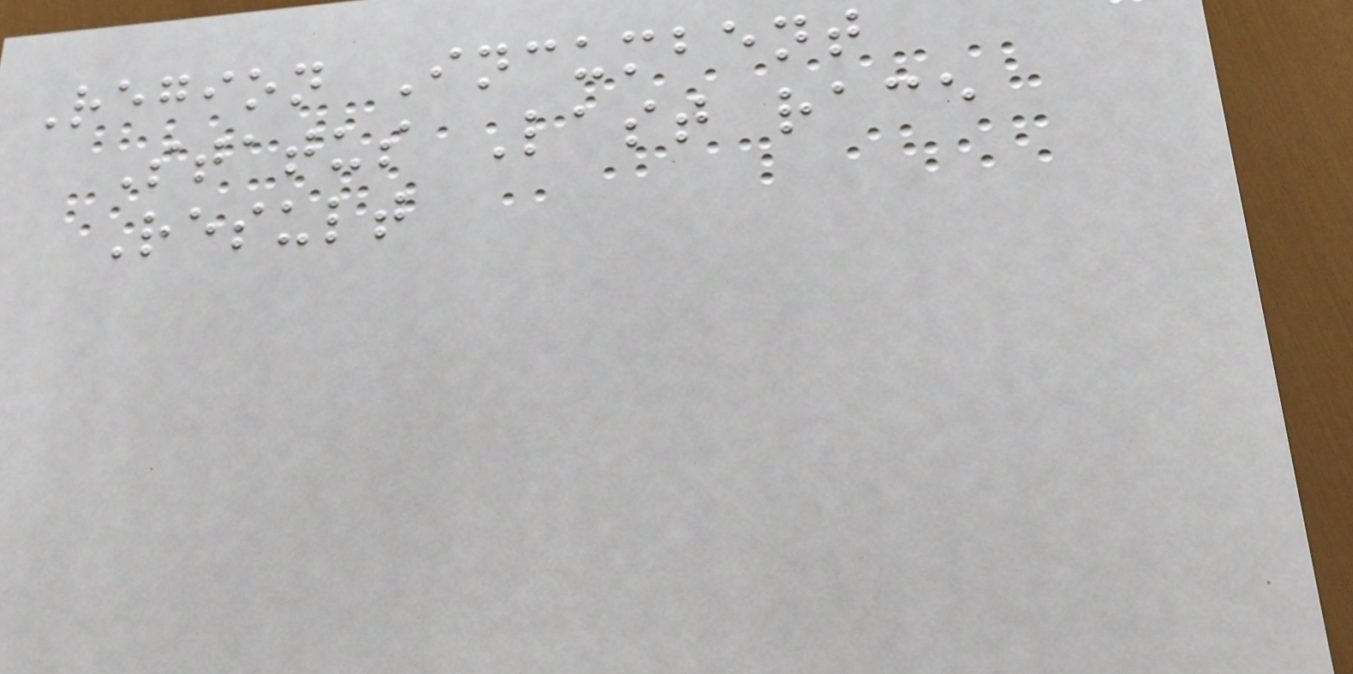Region Incumbent
Status Last race
Result
